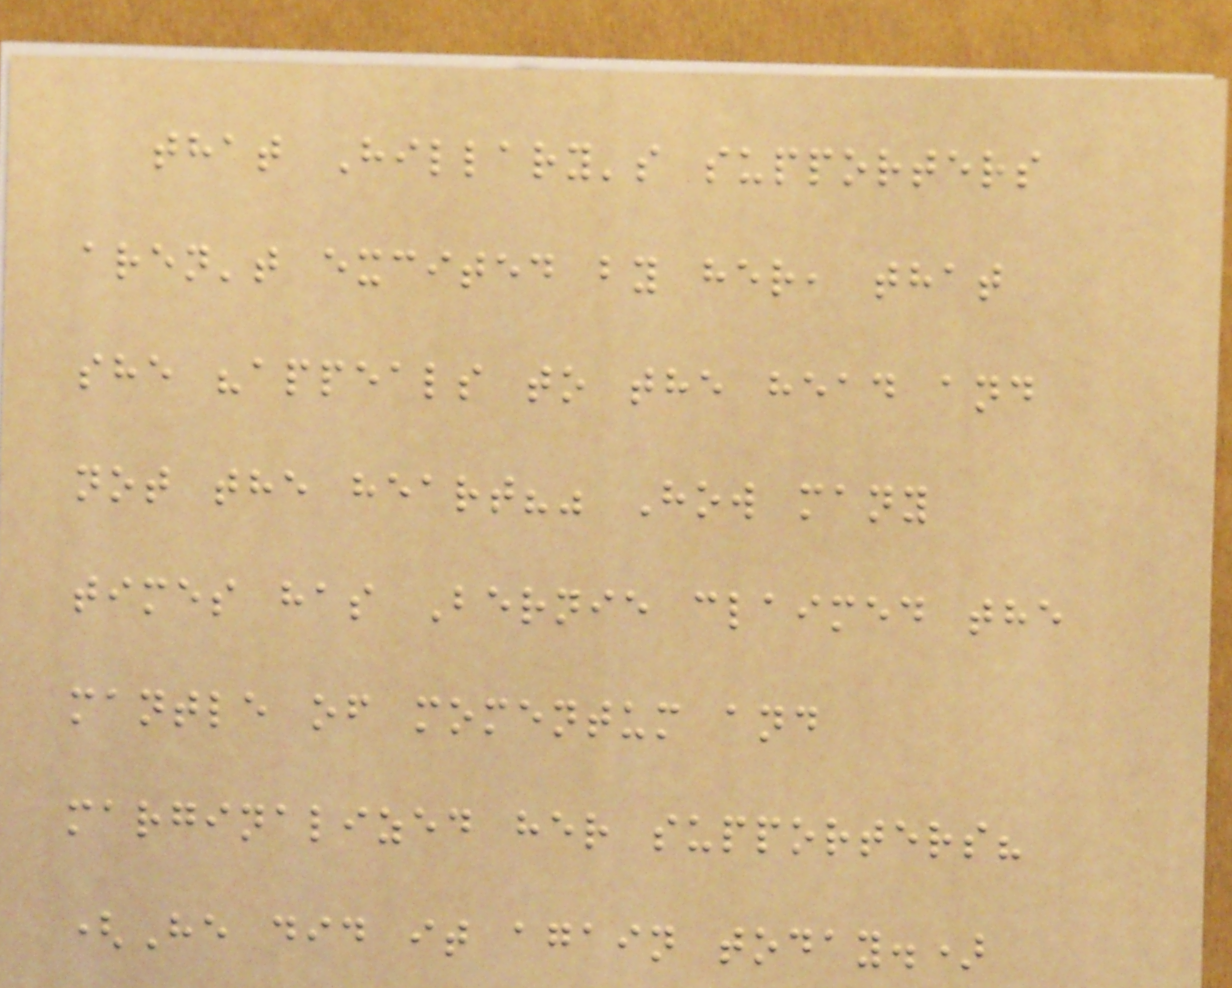that Hillary's supporters
aren't excited by her, that
she "appeals to the head and
not the heart?" How many
times has Bernie claimed the
mantle of momentum and
marginalized her supporters?
(He did it again today.)
